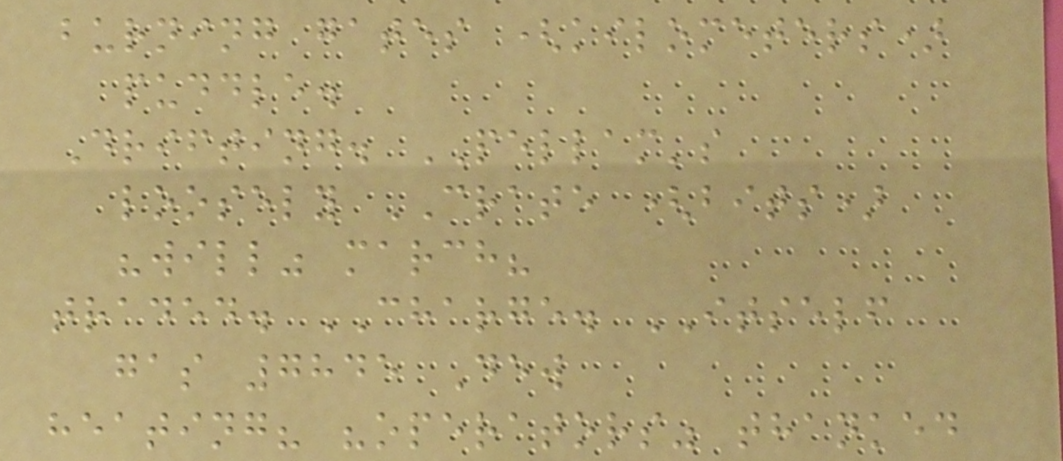burning gates (kilometers)
puddle.
Drifting. PELLAM's
loosely CRATE (bits)
"will" march?
traded. CHARGE. ITSELF
gas 7845 Dew
heating? "operators" thanked
